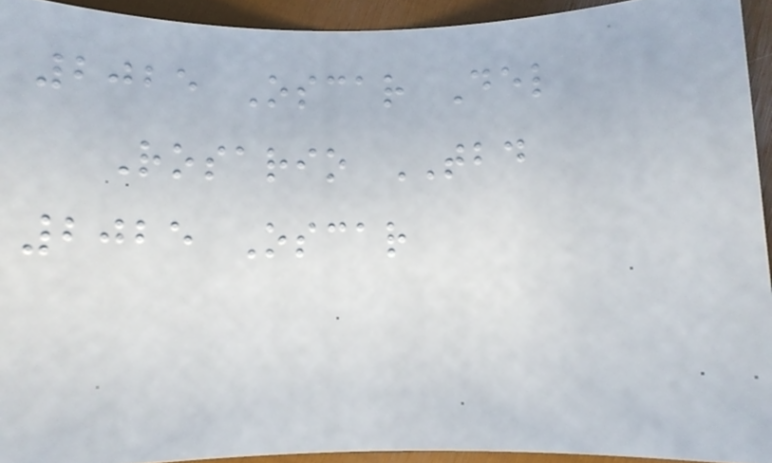2025 Oscar Del
Rosario TBD
2025 Oscar
